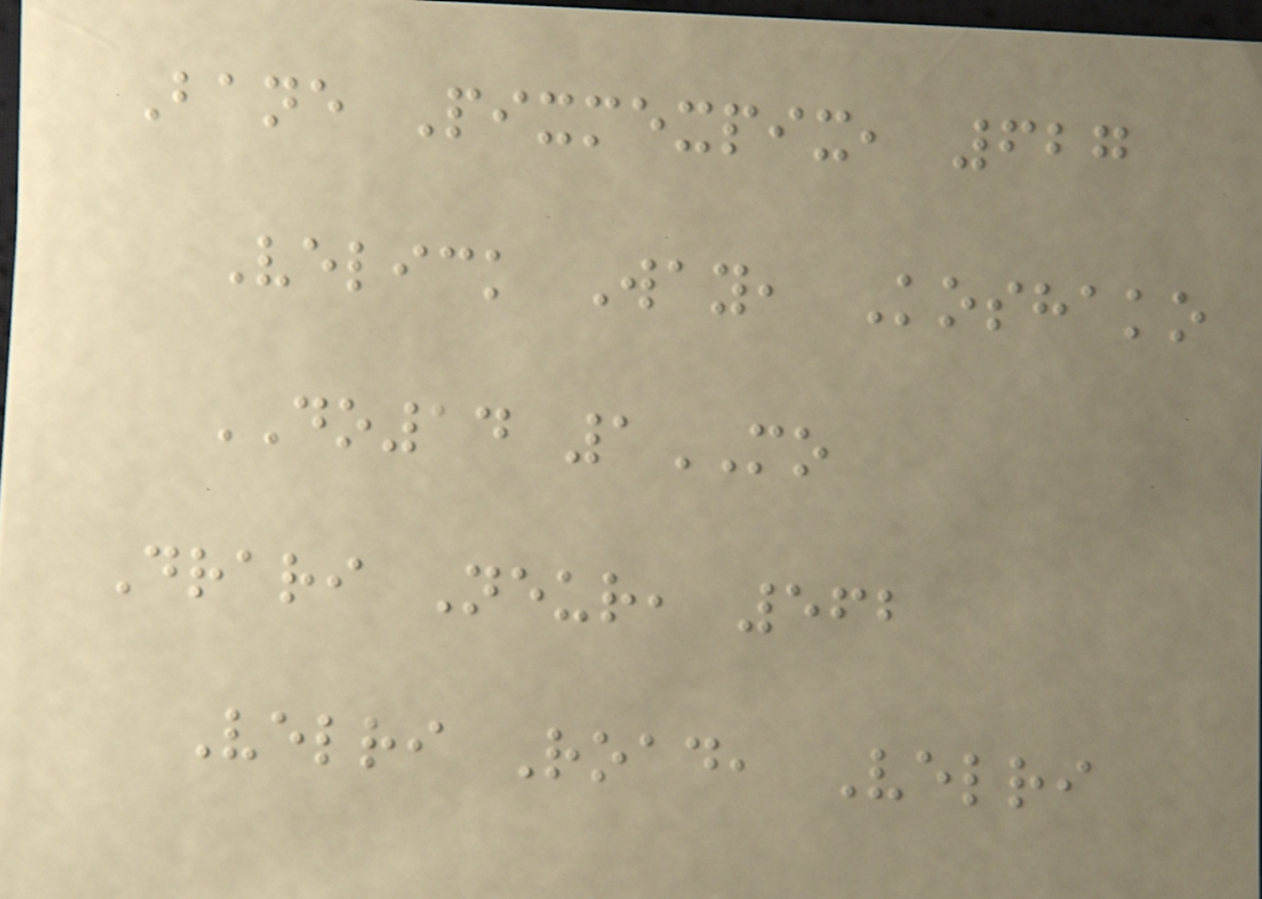Bane Pixmexpix, 627
Velick Way, Koshako
DO14 1MO
Drari Neur, 562
Velri Road, Velri
